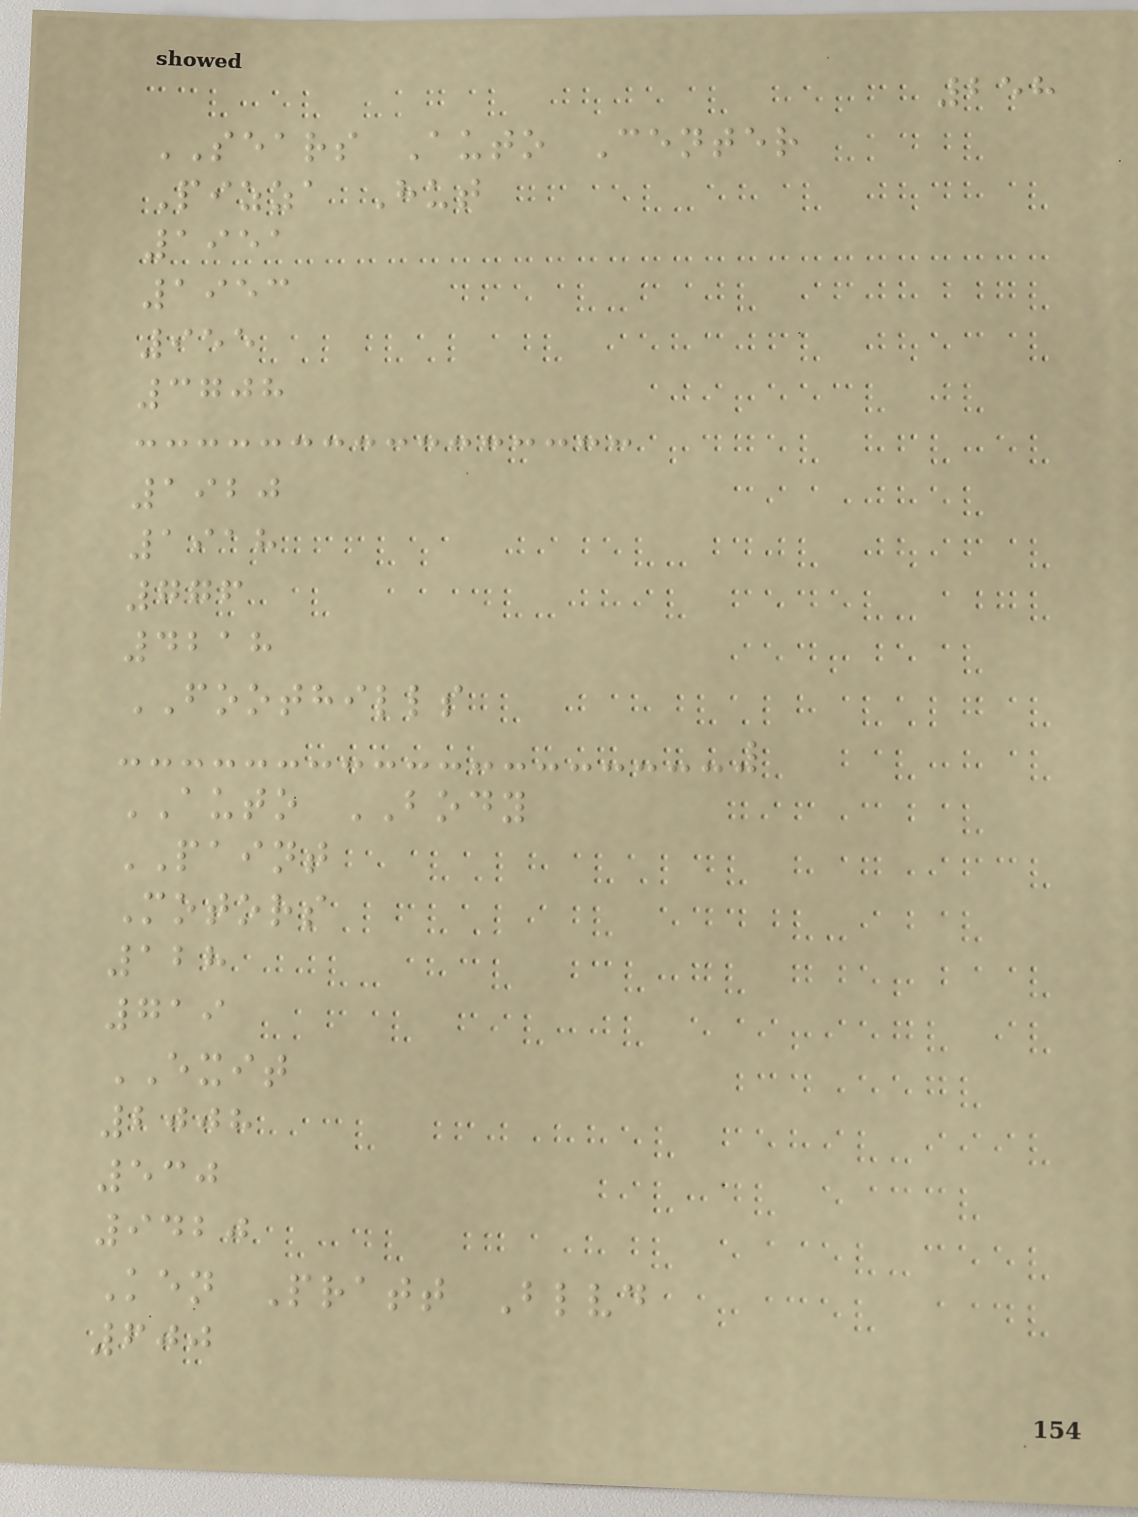258
SEARS Auto Center
Pizza Hut
1951
1953
955
3708
1920
1918
776
4218
FOOTHILLS
AUTO BODY
PAINT
Motors
128
719
EXIT
2008
530
9420
Ken Pratt Blvd
600
